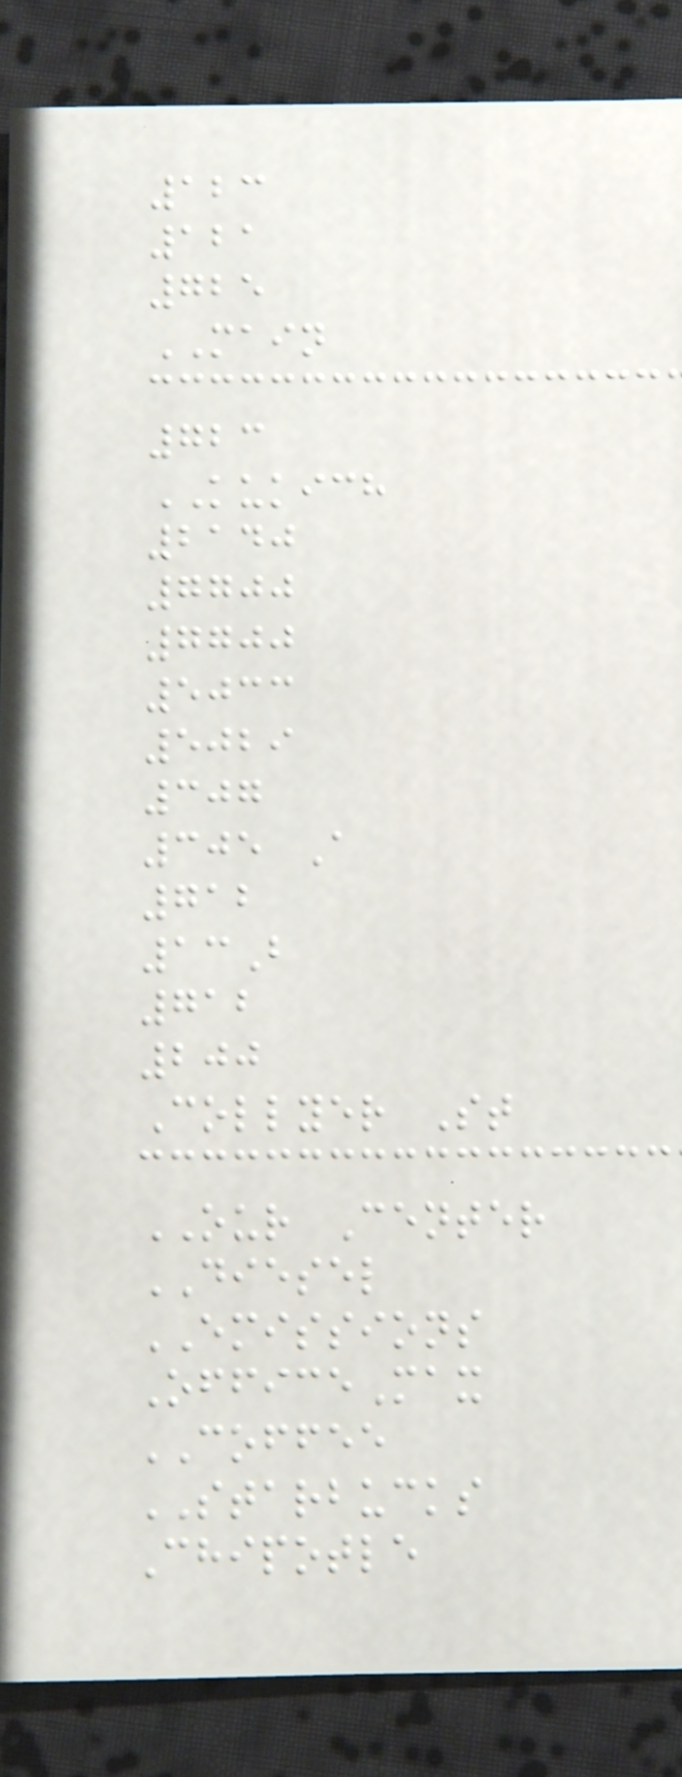123
121
725
MAIN
723
KUKICH
2140
7700
7700
5033
5029
307
305 A
712
13B
712
200
Collyer St
OUR Center
DIESEL
EMISSIONS
OfficeMax
COFFEE
STARBUCKS
Chipotle
